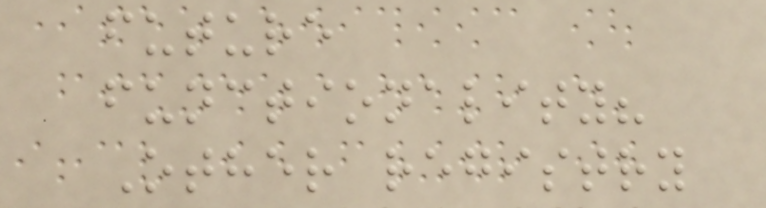future
functionality?
Other registry
